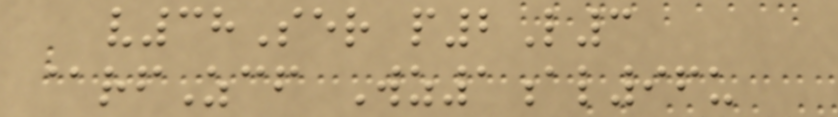v38Ser p2L3
@rfZcf Wz1al96u
